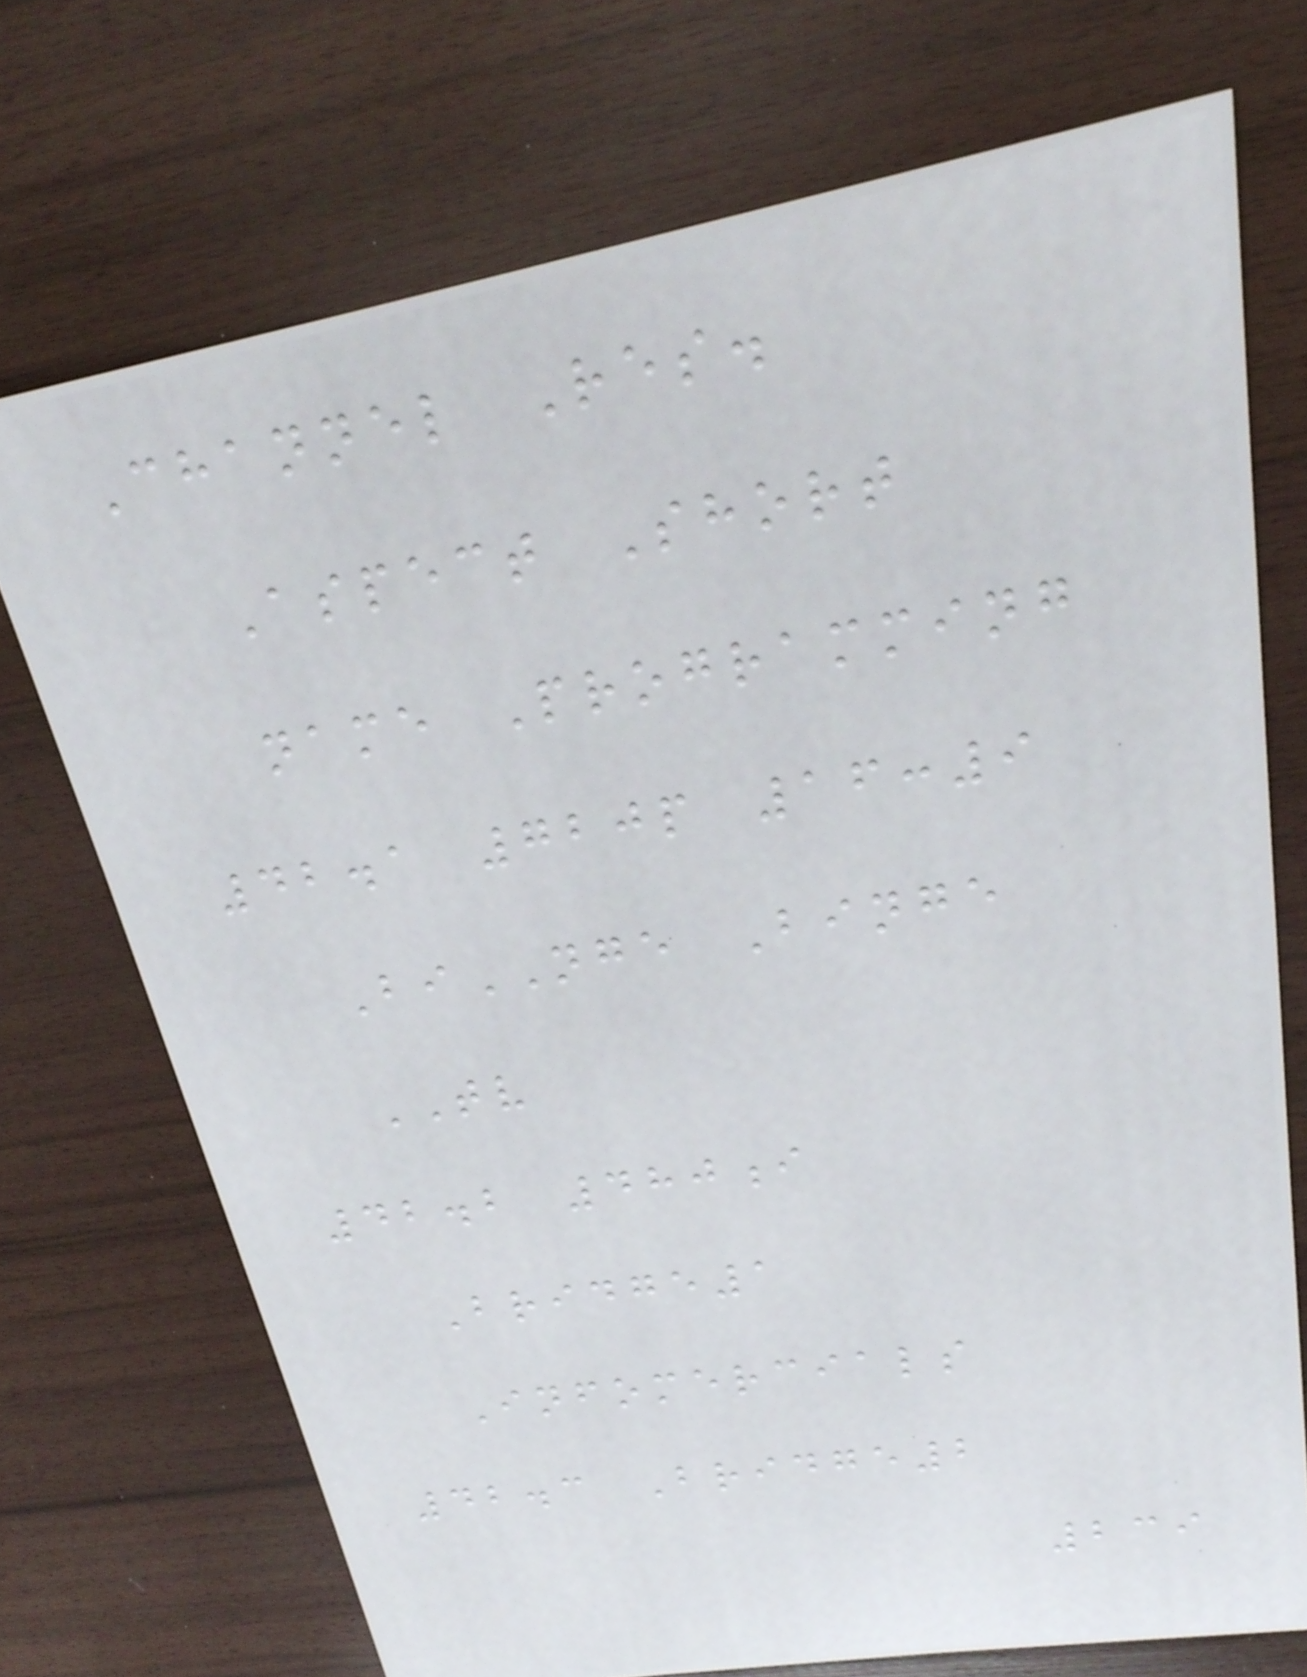Channel Res.
Aspect Short
name Programming
42.1 720p 16:9
BiNGE Binge
TV
42.2 480i
Bridge1
Infomercials
42.3 Bridge2
239
